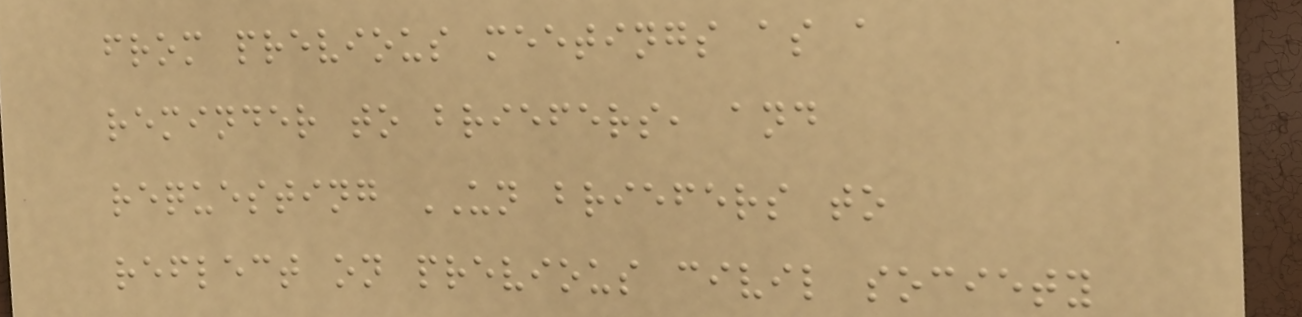from previous meetings as a
reminder to briefers, and
requesting UN briefers to
reflect on previous civil society
